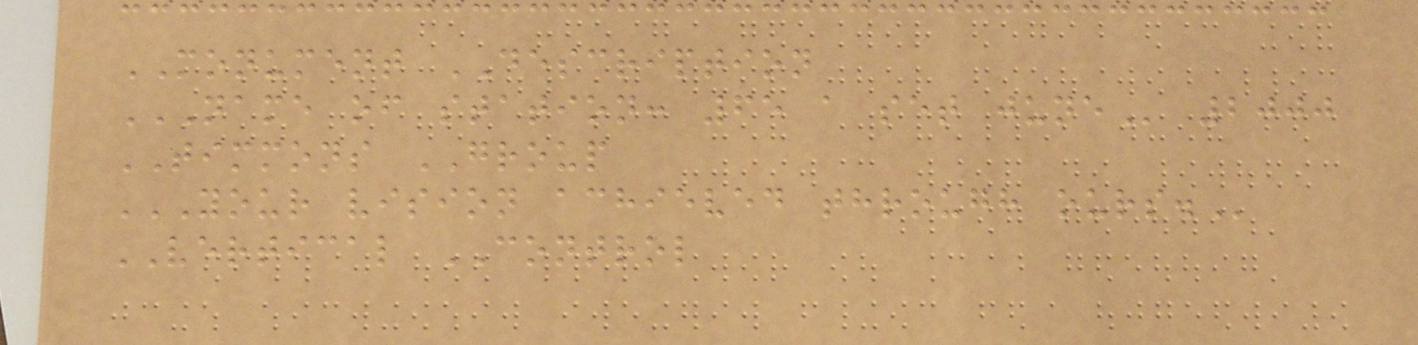MONUMENT DESCRIPTION
NAME OF STATION: 65 A SET JUNE 2000
TIMMONS GROUP
YOUR VISION ACHIEVED THROUGH OURS.
VERTICAL CONTROL
